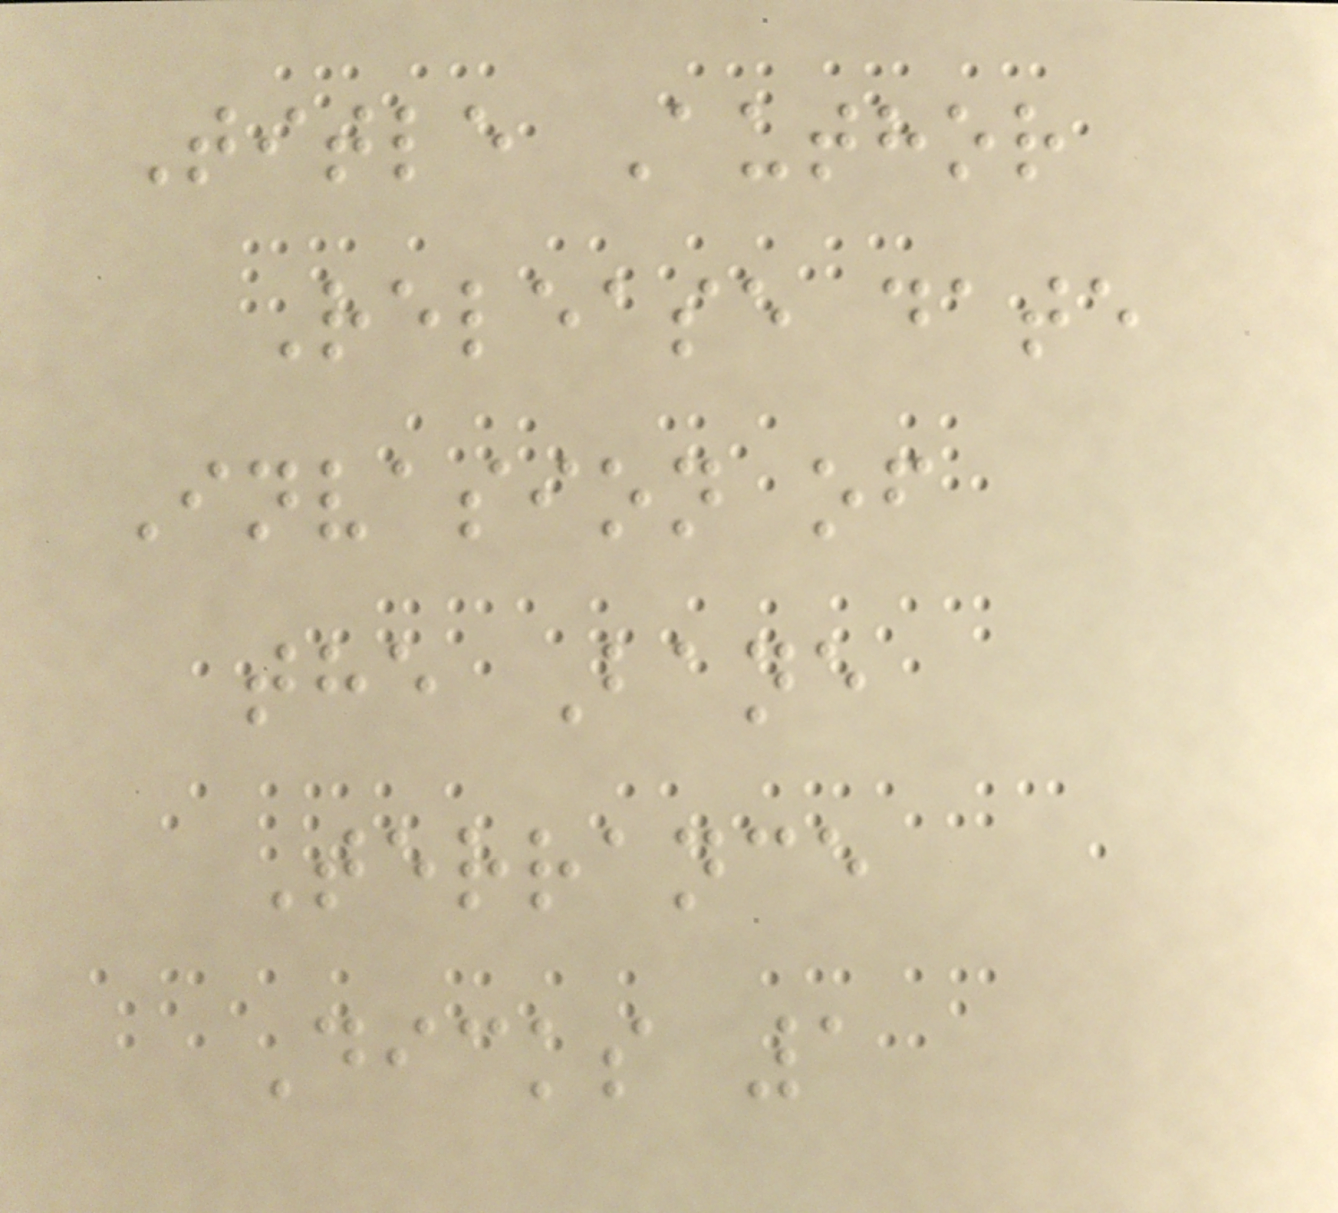Title Author
Release date
Invasion of
the Bane
Terrance
Dicks 1
